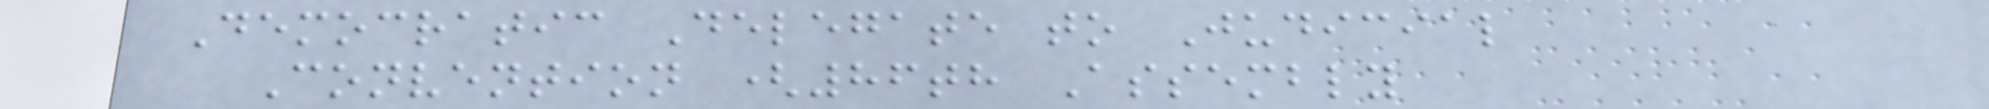Democratic Delegate to Judicial
Convention (86th Assembly
